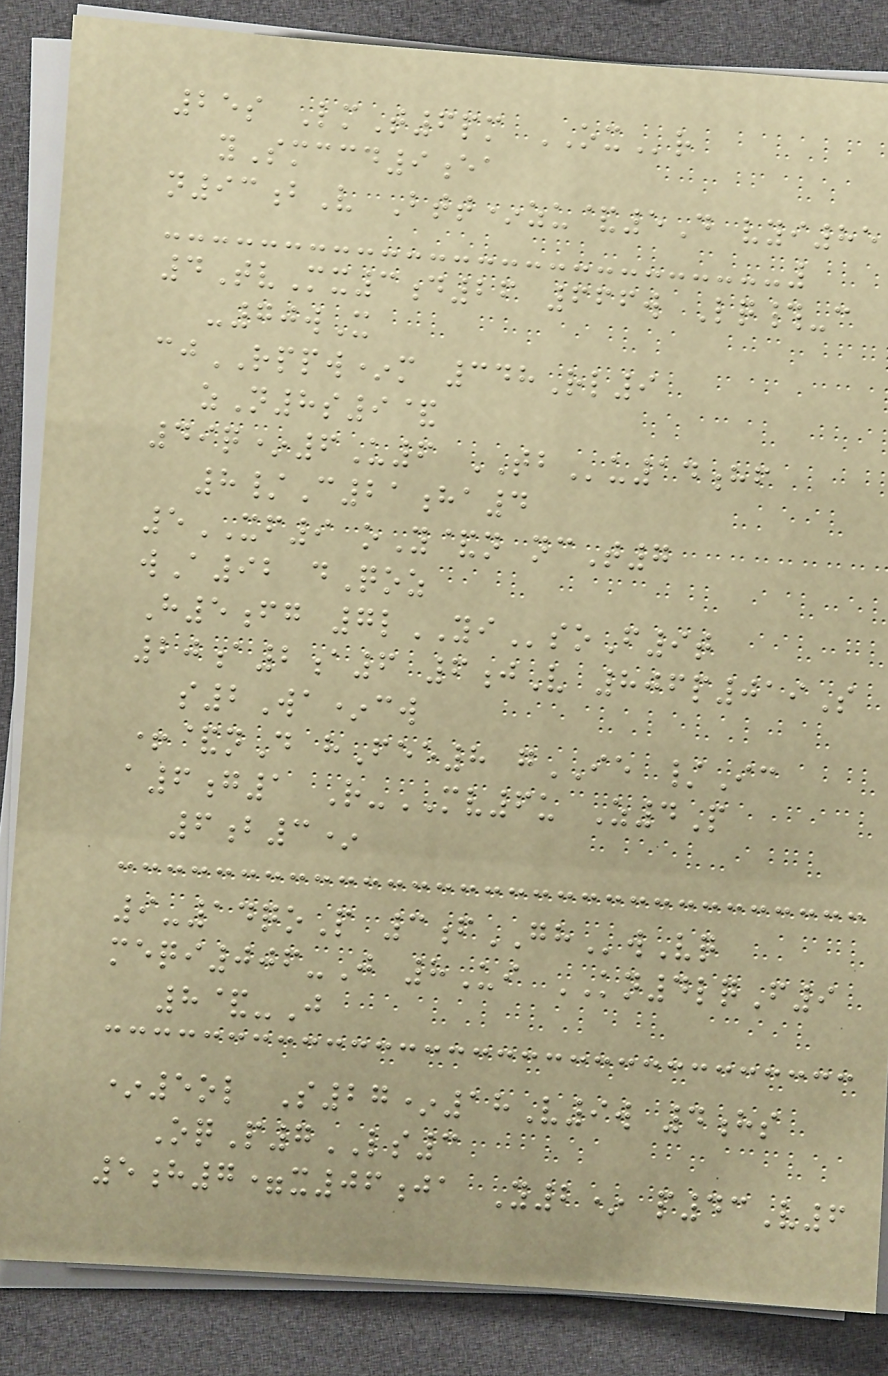25s LmT6pm OXr
ySmccd9ea
n93bV Btt*zu&5D vyi85
4TvMx3d26 666w Lq#-c
-70wX
cjRPPW*m 348Rl9
zN8s9&
49q*6U6 TBu14hf
8/C21ha4
5XF9 oY&n ncT7
wA92 dQoz
H5fg 7lYIsoF9t
20a2a6 6jV 806p019S
s2Wa*cw
+&nD hFee8 gIE /Ic
a6g1 R-MV6u Z4P
6b3*
9-14qoP 3fGHwVq
meqi006-J 8Ui KN4lqF9
8&-J
*5ol S27*18V9w 4hs
OqP7LS3
5h7=x06ja Y2* p43V6
